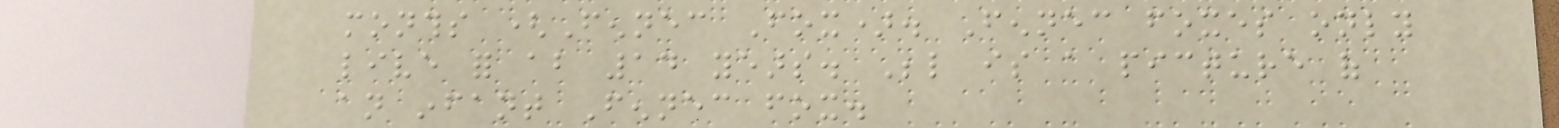months (Fennec Fox). Fennec foxes only
live for about 14 years. Below is a picture of
an infant Fennec fox.
